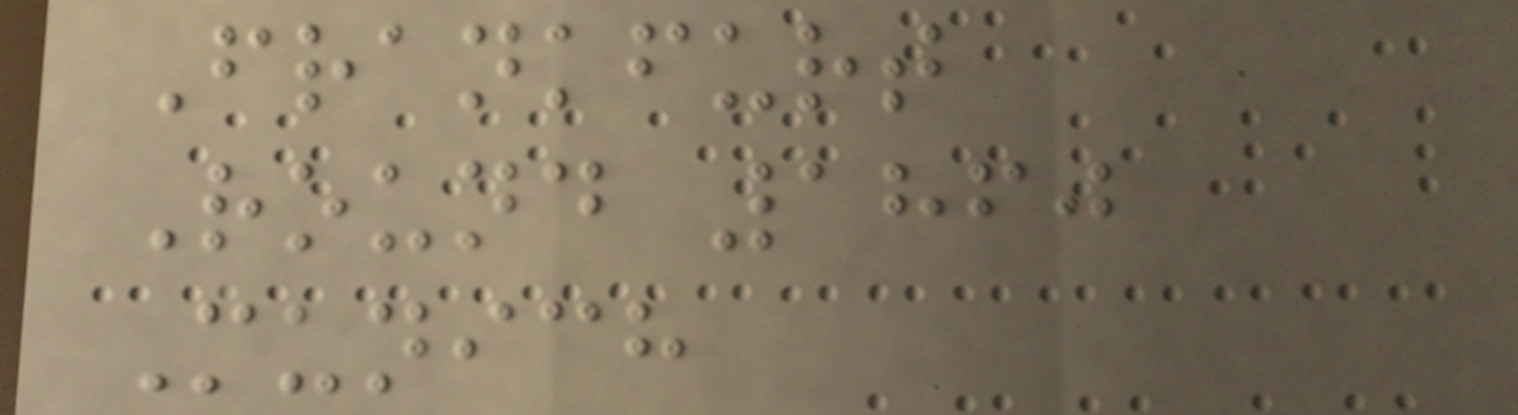Frankfurt
Round 1860
Munich
